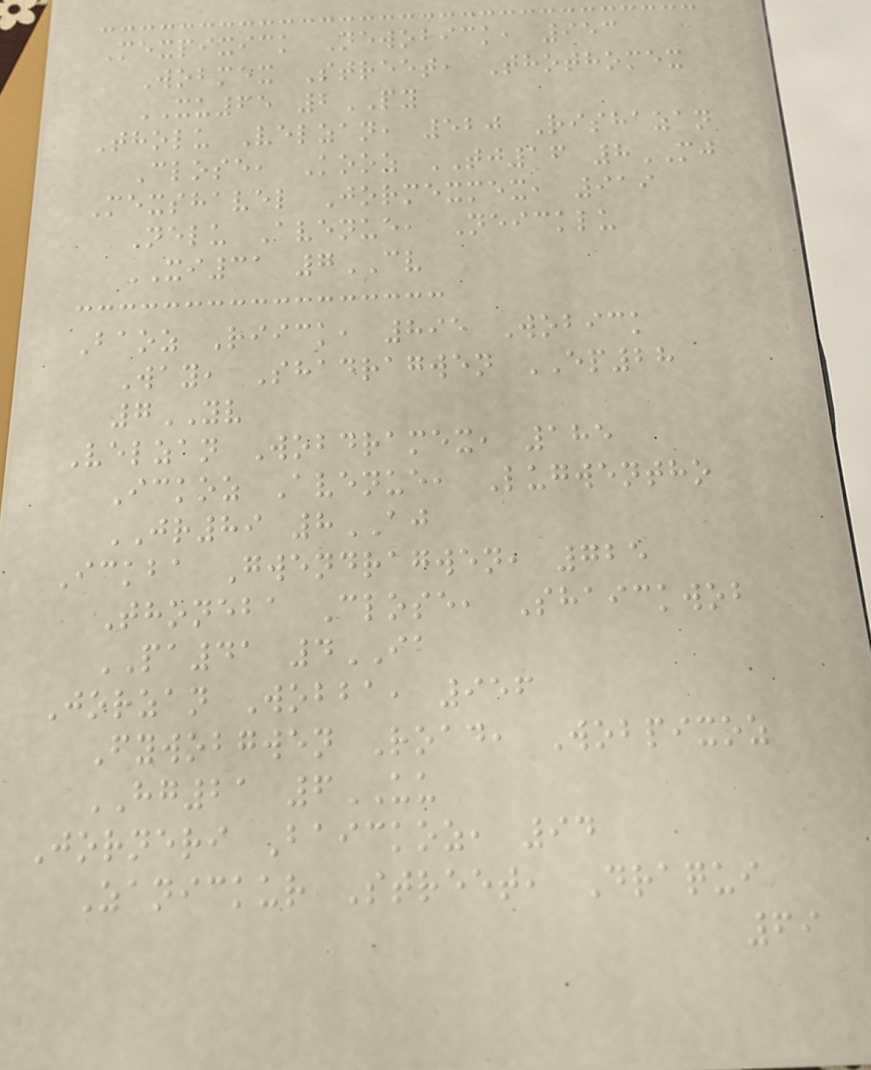Mexpixick Newobick, 953
Wobmex Street, Thothomex
XU65 2PY
Tholu Velzan, 520 Rishazan
Close, Kooz TJ16 8MJ
Mexshavel Jormexmex, 919
Nelu Avenue, Neicklu
XI31 7CV
Baoz Riick, 895 Wobick
Way, Shadragwen EP28
7YV
Velzan Wobdramex, 185
Ickoz Avenue, Lugwentho
JR89 8AJ
Ickba Gwendragwen, 725
Thoneba Close, Shaickwob
PA41 4IA
Jorzan Wobba, 956
Fywobgwen Road, Wobpixoz
HG21 6UU
Jorneri Baickoz, 94
Zanickur Street, Draqui
69
